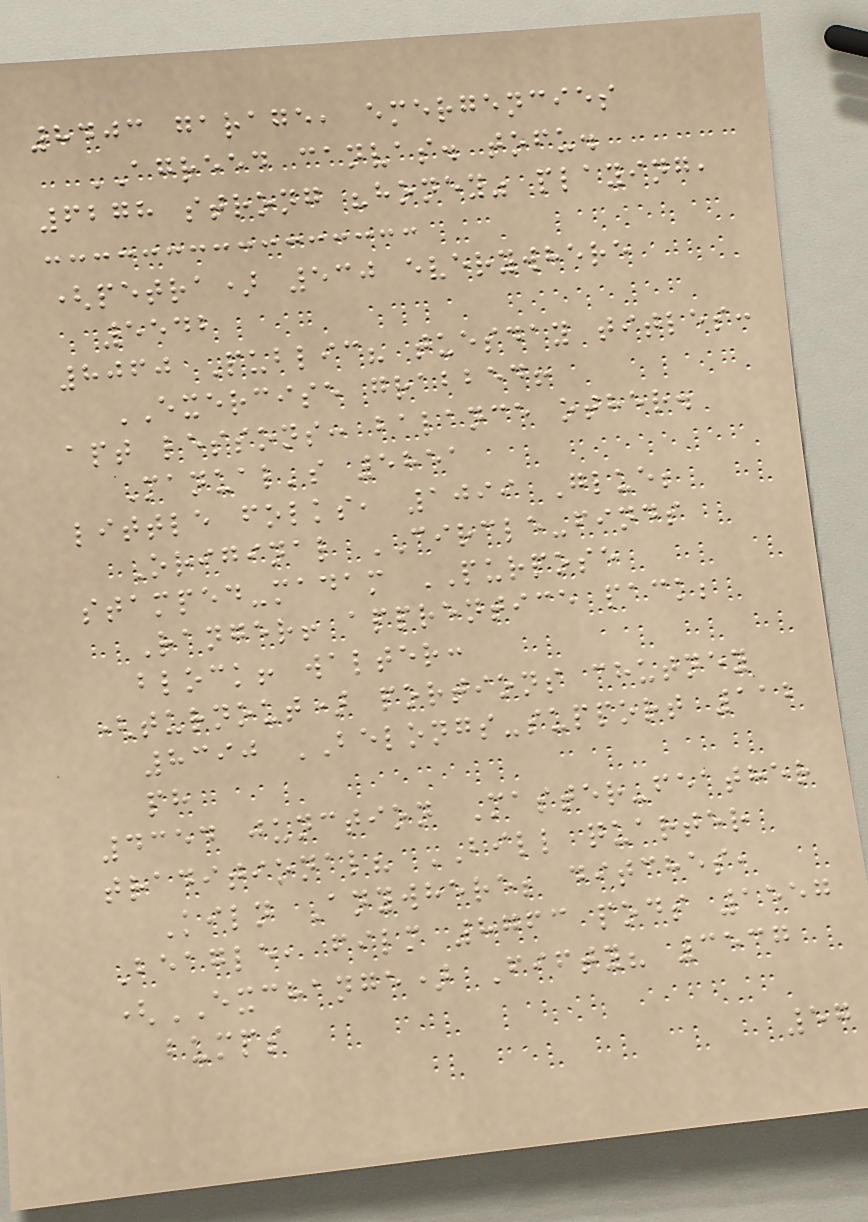8403 garage, emergencies
AGREED canvas. tofu.
6278 strong "honey" playing,
(petra) 530 everywhere
5542
8060 Public? tuesday titles:
EXERCISE grabbed!
apt lessons: balance other.
Manual's 5851
little folks, 1099 Glue;
Original CIRCLE-finds
stamped-madam PURPOSE
Ranger! apprentice pack;
block! walter:
(turnout) portions chutney
8390 BELONGS-support 112
ph
4354 junction Master-feather
traditional? BILL quarter
Kiln Anywhere; ditches,
Beagle, film 8763 pods 1557
(EXCHANGE) Fifty? 3537
bumps
57
